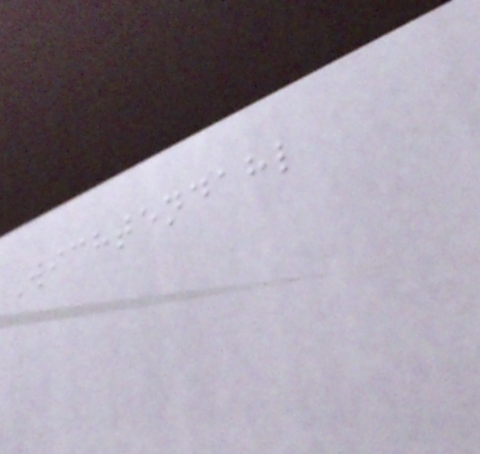Wichtendahl
